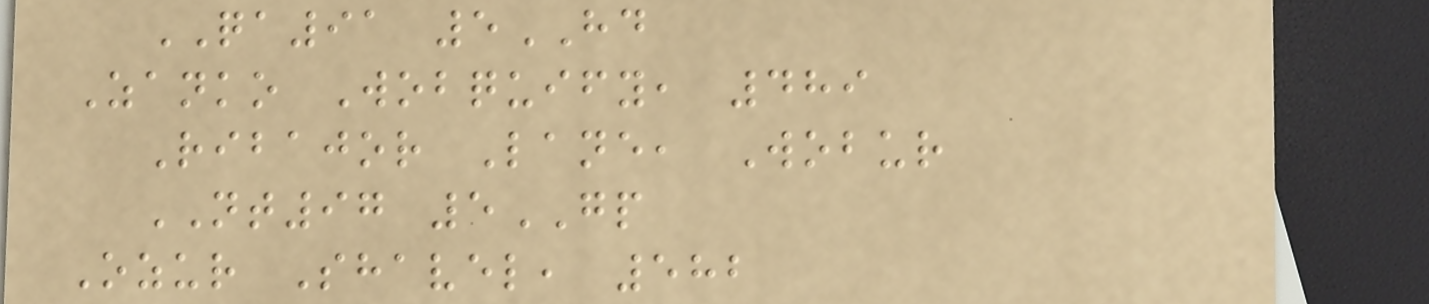QA91 5HD
Zanko Wobquify, 489
Ribajor Lane, Wobur
NT97 5GP
Ozur Shavel, 582
